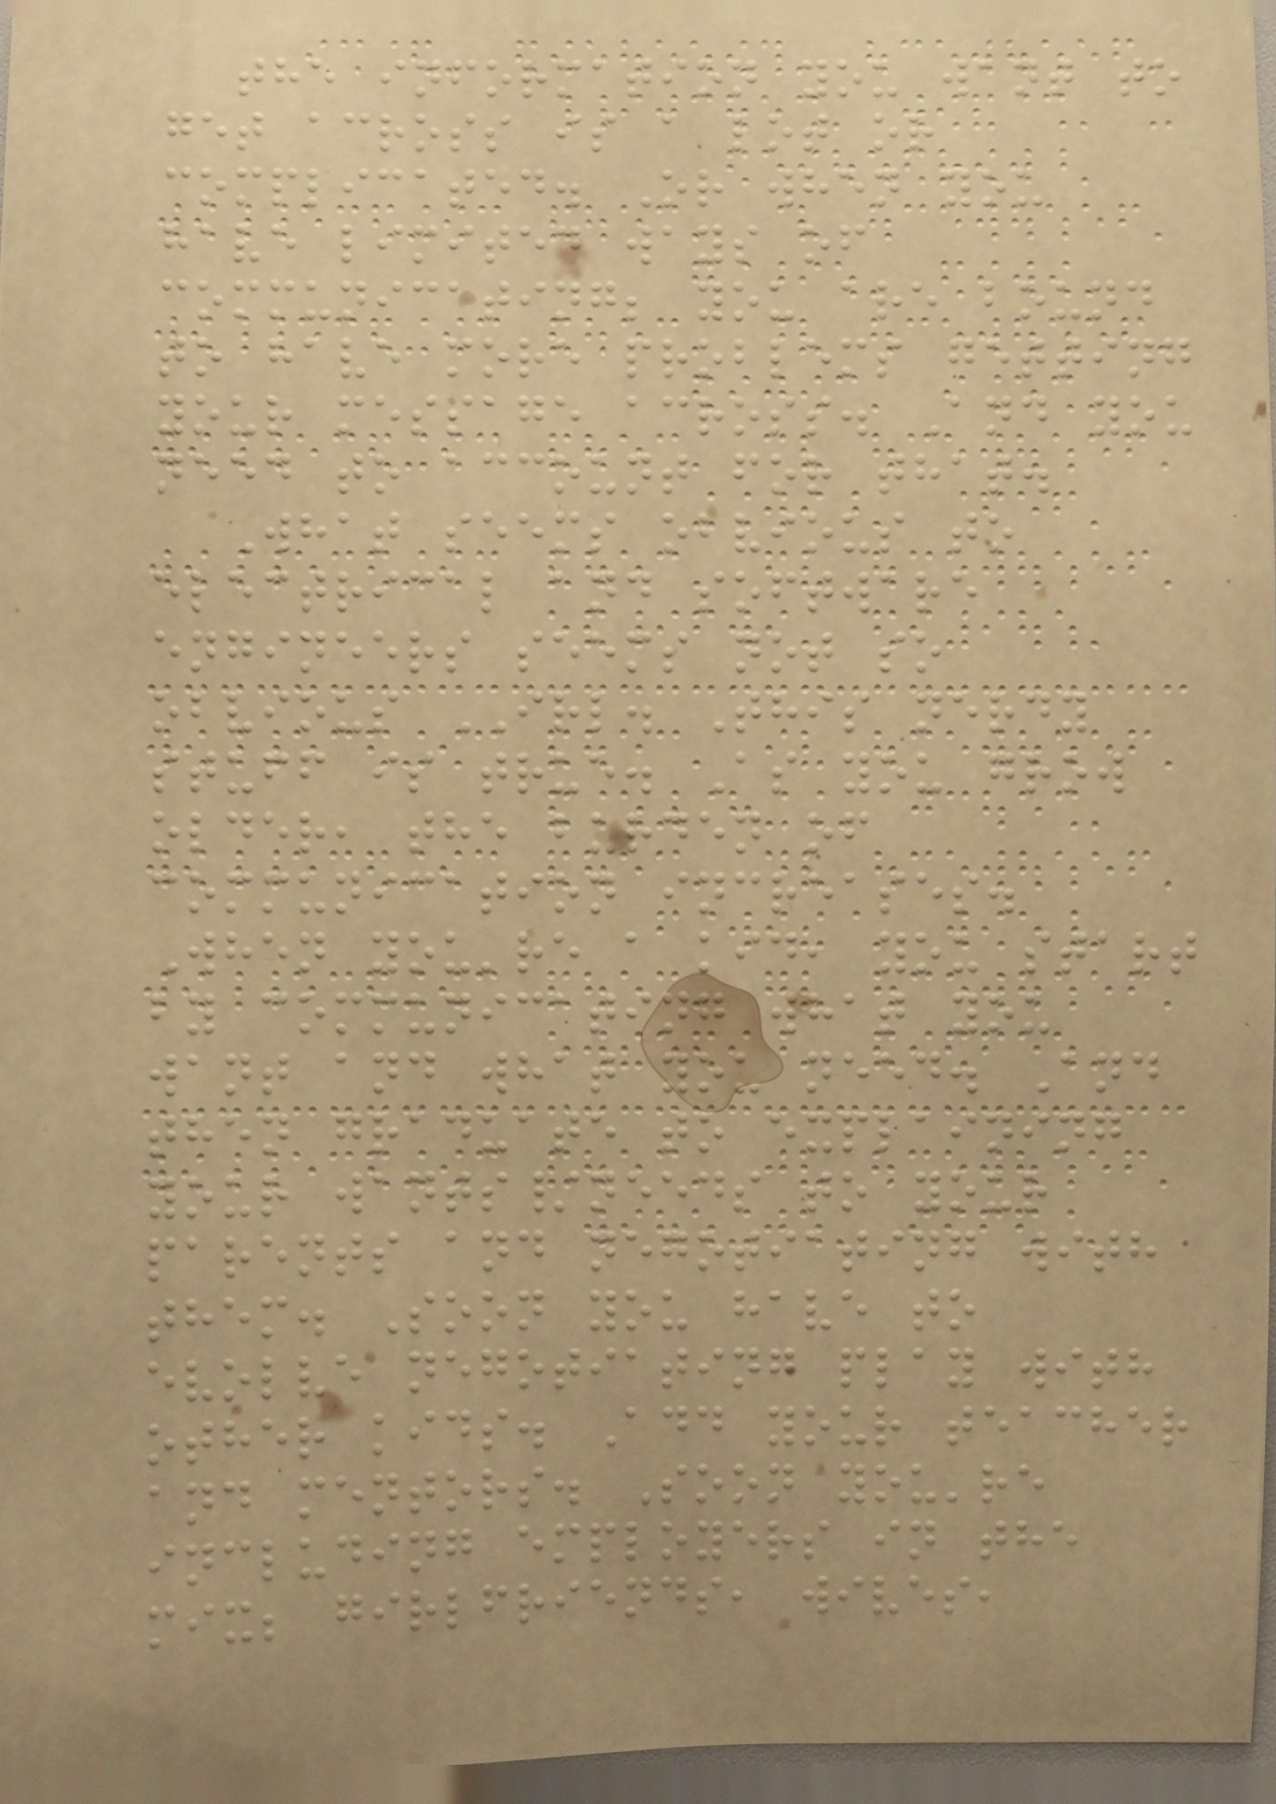the information you want to
get across is a lot or
complicated. Or when you
have limited ways of
communicating; you are bound
to have more problems getting
your message across. And you
need to account for that.
What seems obvious to
electrical and software
engineers seems not so
obvious IRL. This nerdy
stuff is true. As you grow
older, the burden of
communication increases.
When you're a kid, you start
by communicating what you
want and what you need. And
then graduate to explaining
your wants/needs to your
parents and negotiating with
them. Soon you have to
evolve negotiating play with
other kids. Add your teacher
and mentors. Soon you're
including employers in the
mix; girlfriends, wives,
